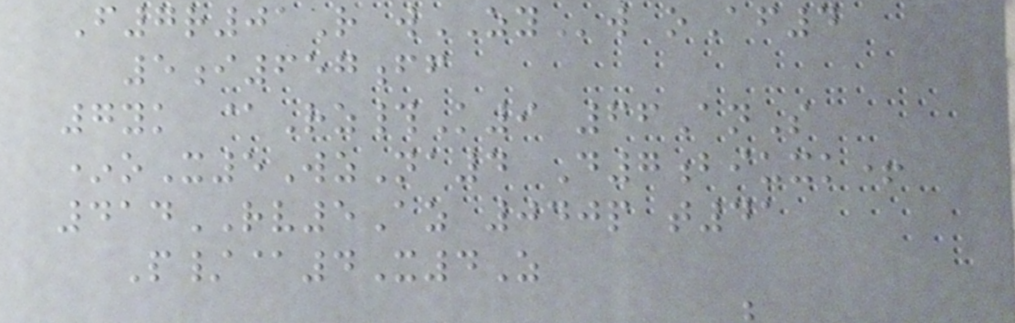F7r01R wZYw oAf4
5i657ff
7yk @Rz#K9 66AnS
*oX5WzNa4 D7biuxk+
414RV5Az 040p t41
P/@4X4Z
